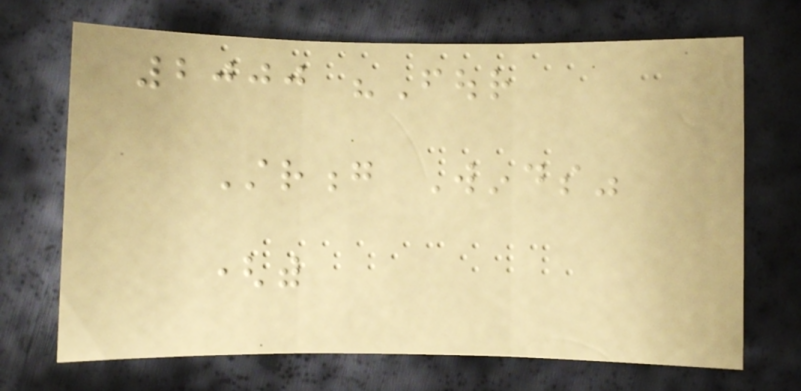2000 "Four
Strong Winds"
(with
